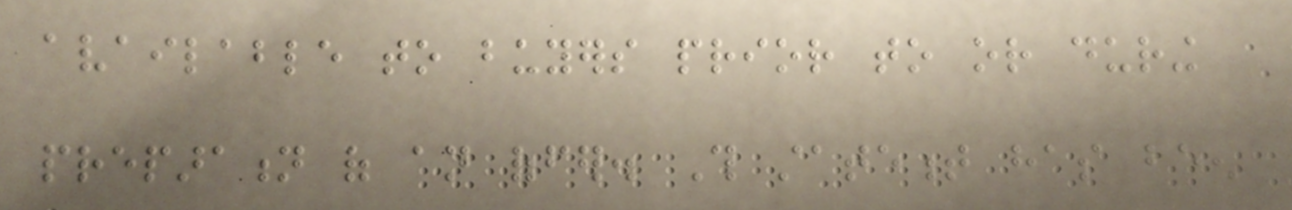available to buyers prior to or during
preparation of an offer. This statement has been
